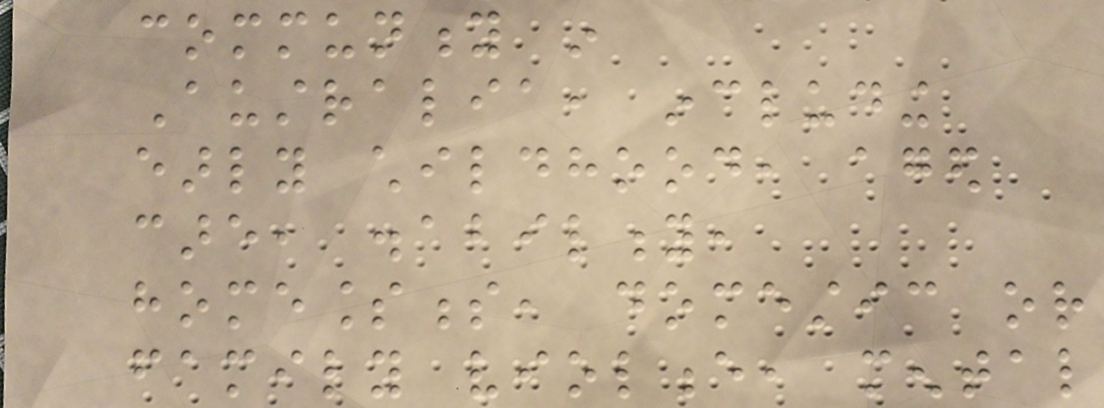community in
Australia, including
early childhood, aged
care, disability,
homelessness, domestic or
family violence, mental
